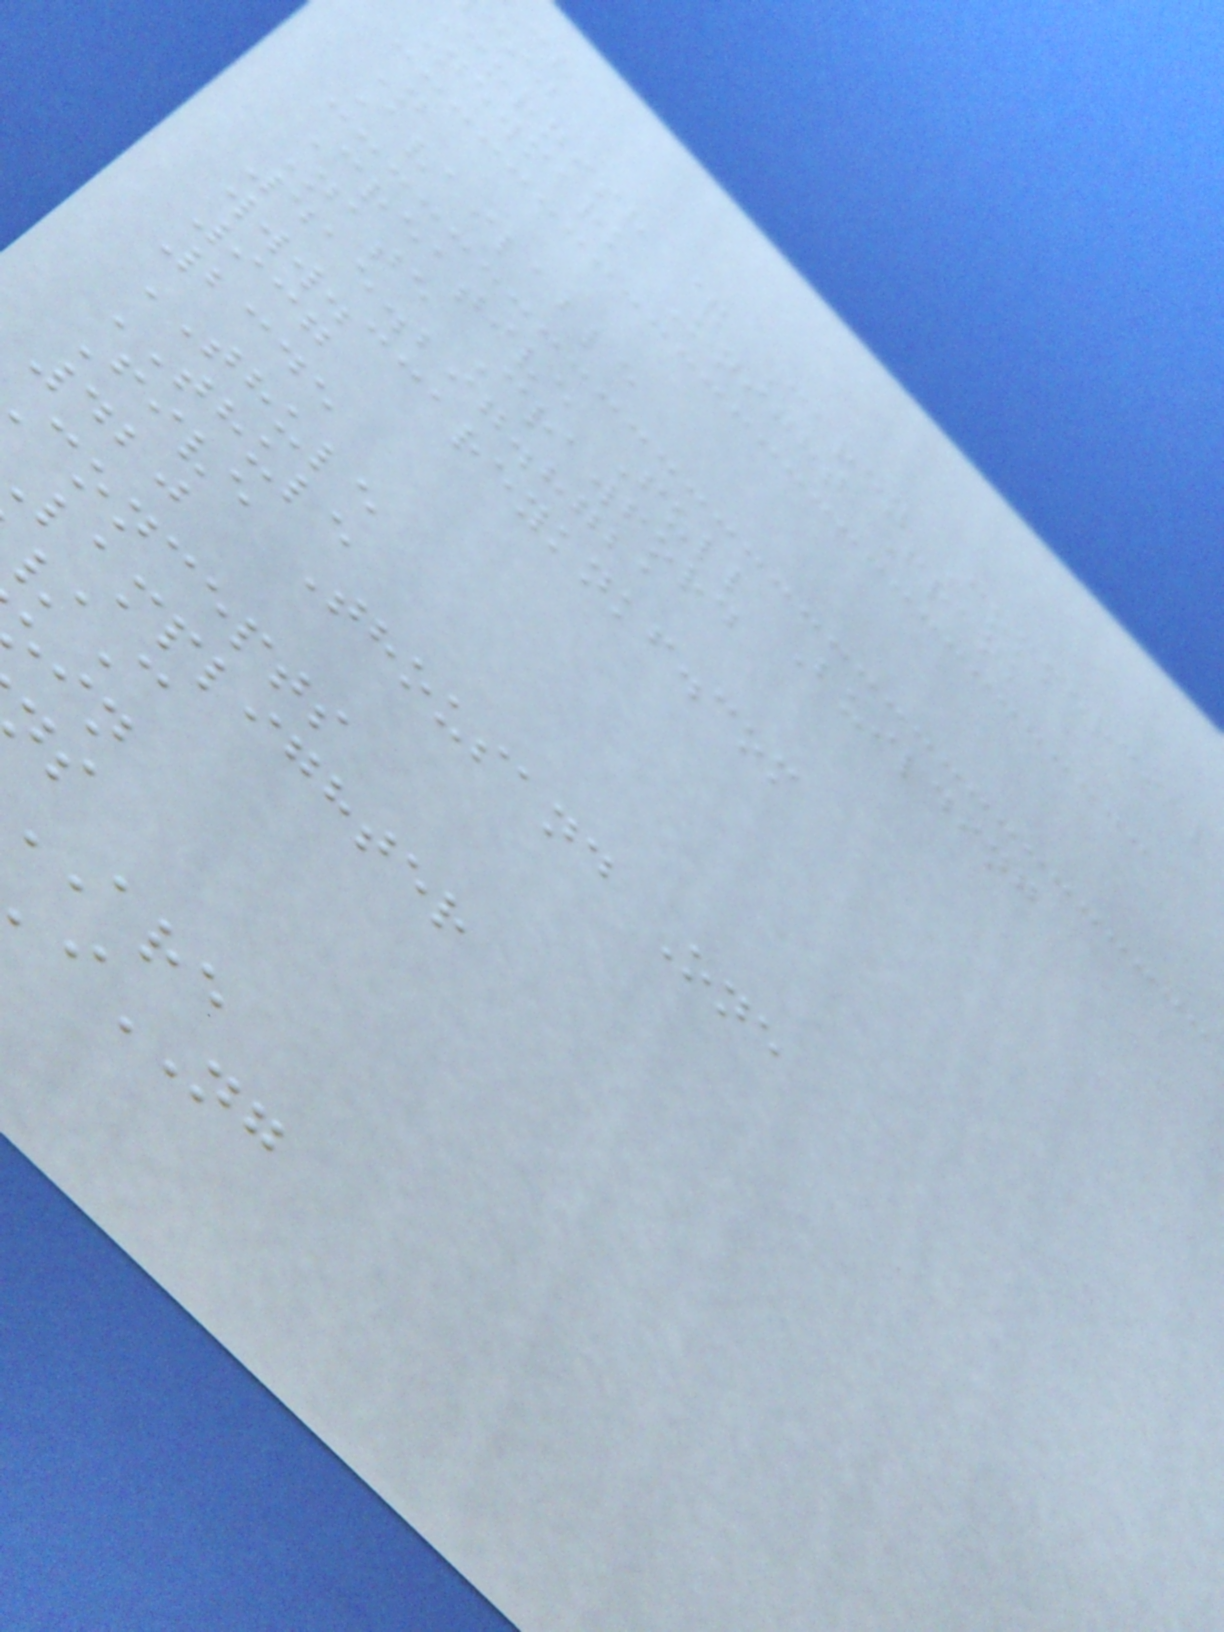cornish & Carey Commercial
Newmark Knight Frank
N
Available
Creative Full Building
Nate Crawford
415.297.8721
www.ccareyknkf.com
937
2345
THULE
THULE
Five Thousand One
420
concepts
lamplighter
ARE
iNG
